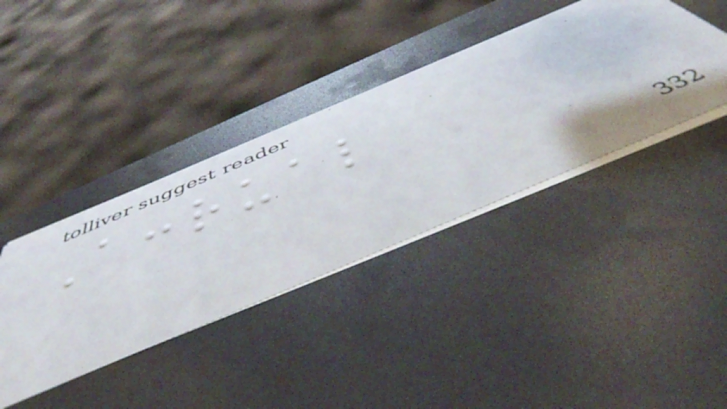Accrual
